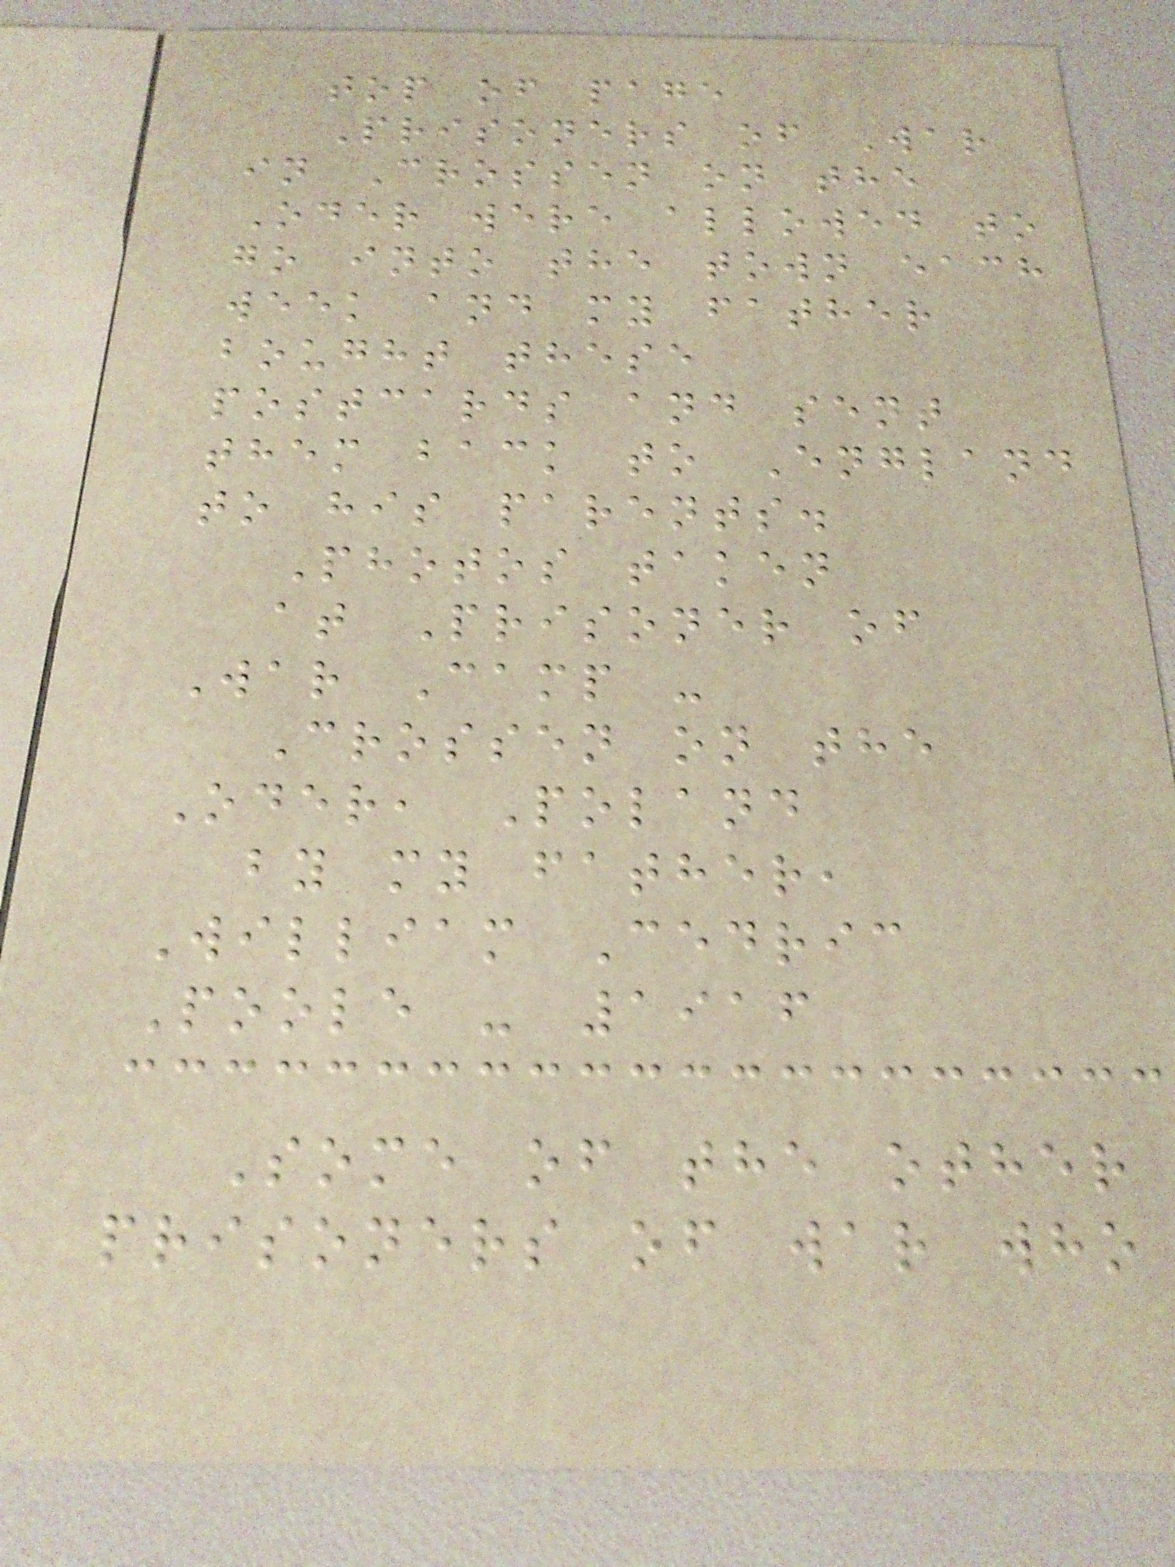top of page
Prisoners of War
in Crossen on the
Oder were allowed to
go into the town each
week and my father
bought these
postcards and sent
them back to England
to his parents.
Photos taken
at Prisoner of
War Camp -
Crossen on the
Oder, Poland
by my father,
William Cedric
Poole - 1916
Some of the other
prisoners of war who
